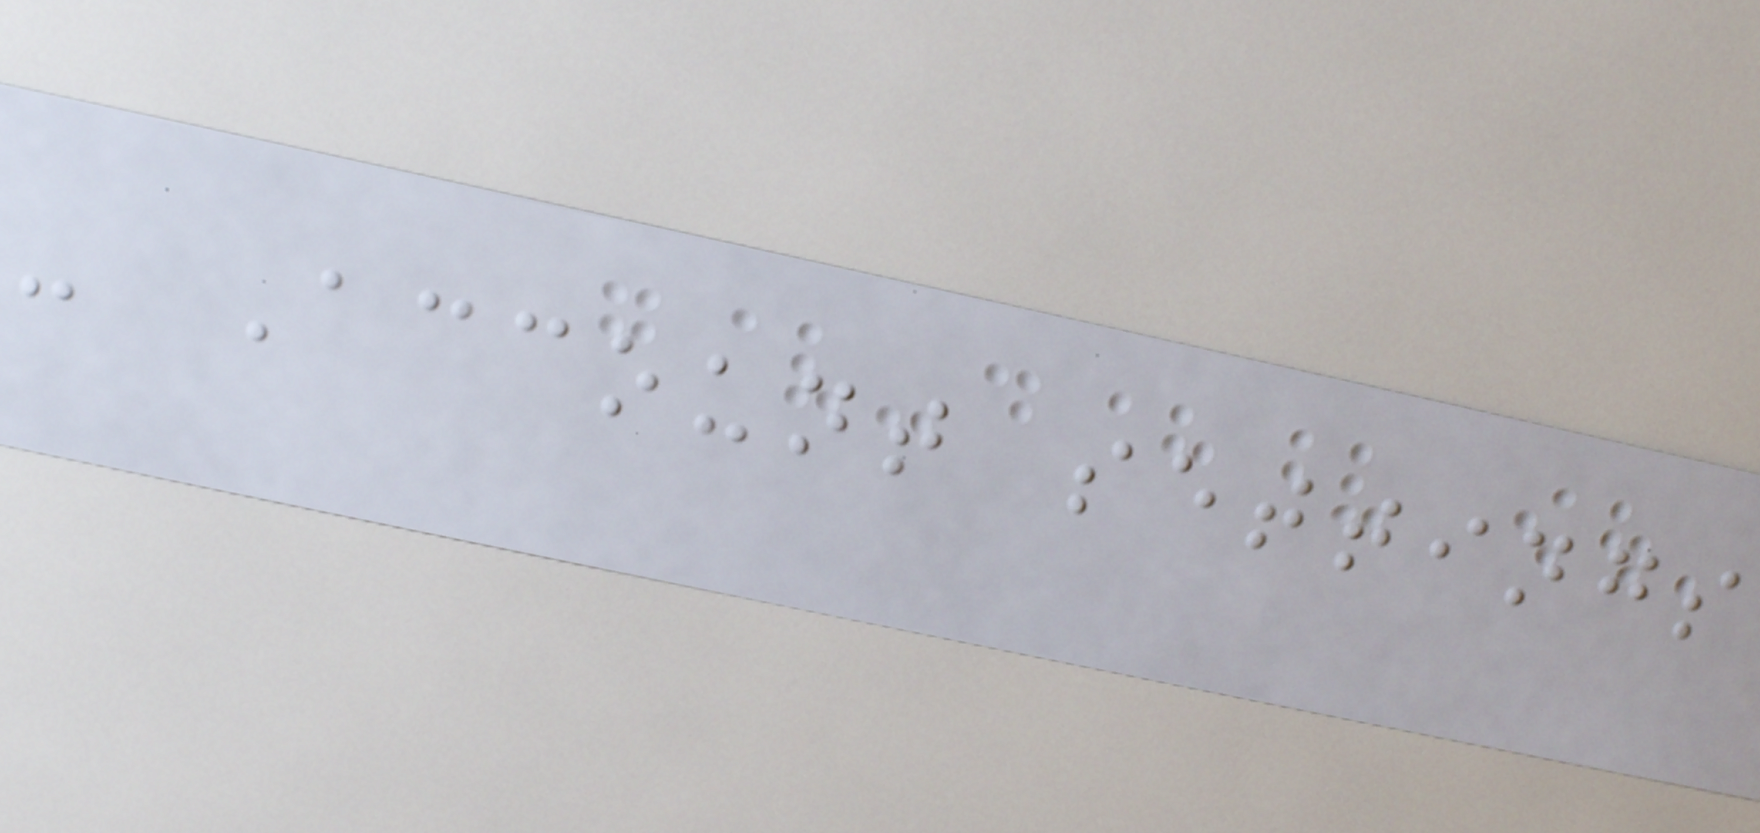- Account settings
